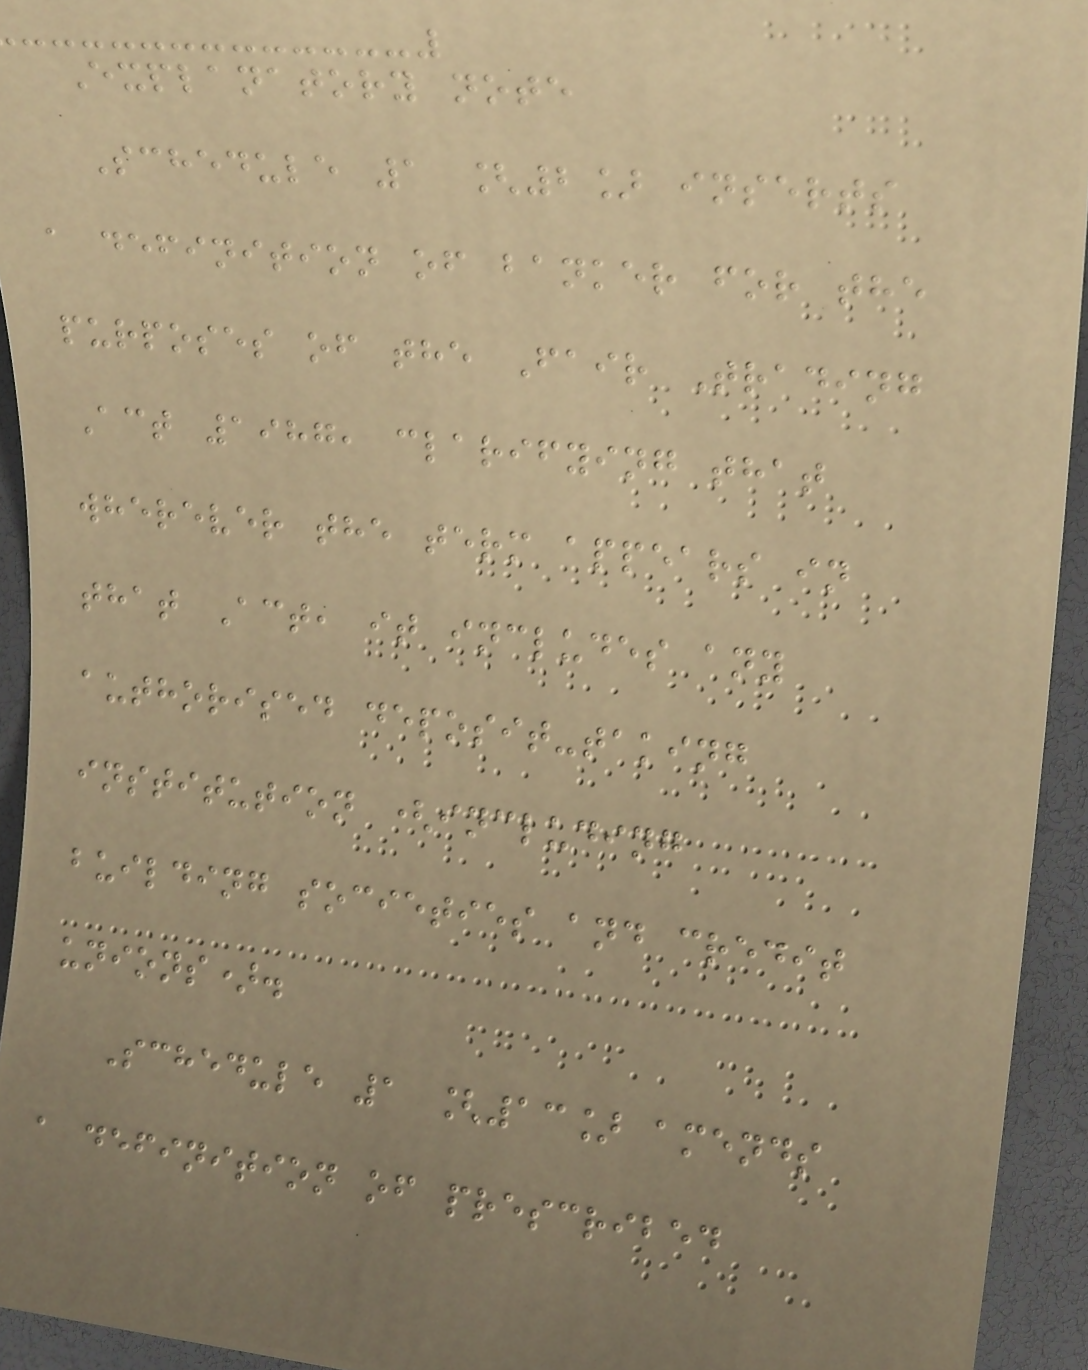Explanatory note
Schedule 1 [2] inserts
a definition of banker for the
purposes of the Fair Trading
Act 1987, clarifying that
wherever the term appears in
that Act, it includes any
authorised deposit-taking
institution (including
building societies and credit
unions).
Schedule 1 [13] amends
a definition of prescribed
